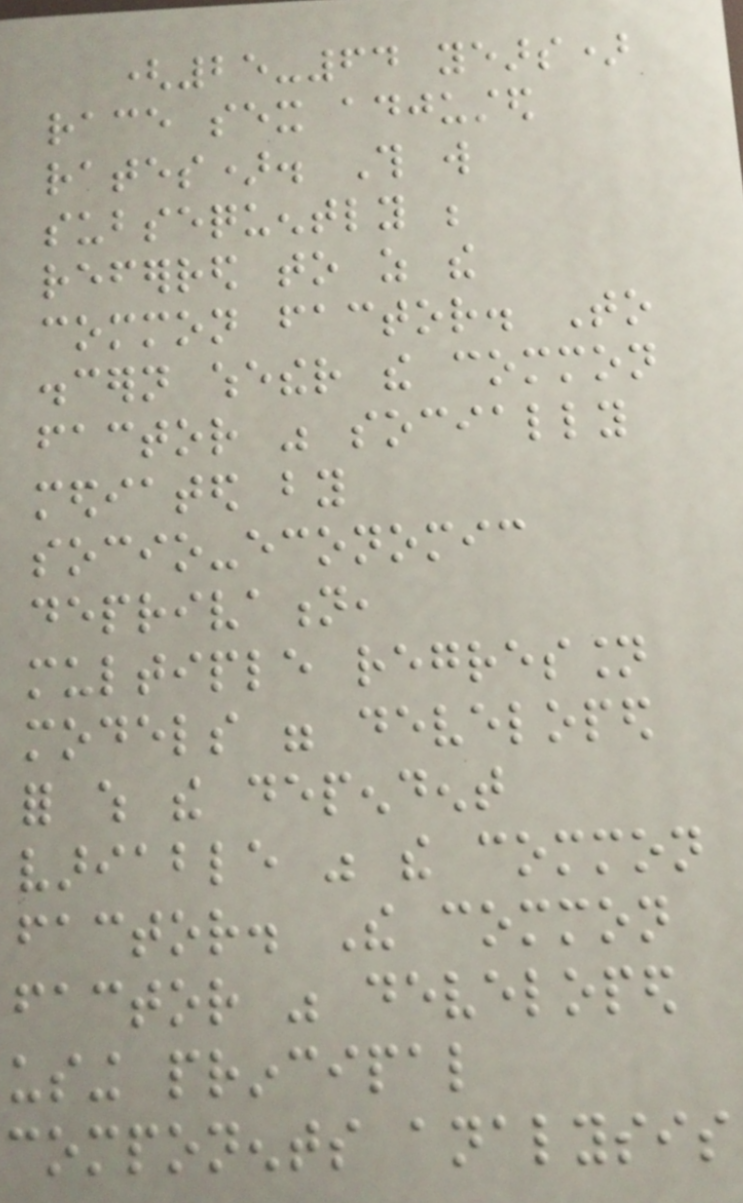(25-64 years)
race sex adjusted
rates). This will
subsequently be
referred to as the
common factor. To
discern whether the common
factor was socially
mediated by
socio-economic
deprivation,
multiple regression
models were developed
for which the dependent
variable was the common
factor. The common
factor was developed
using principal
components analysis
